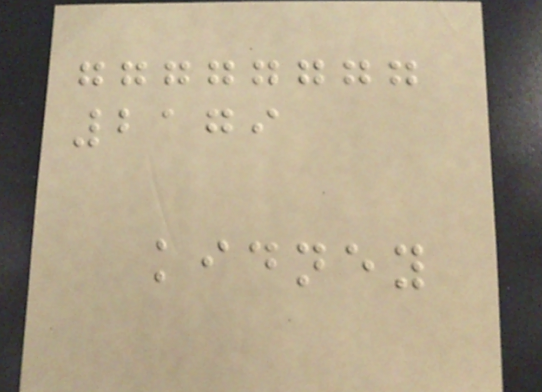2179
kidney
